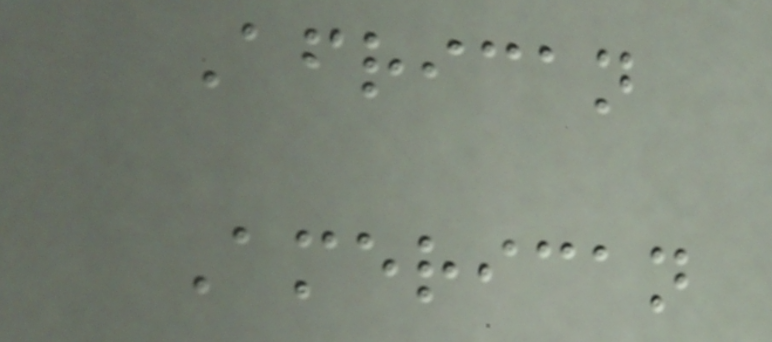African
American
